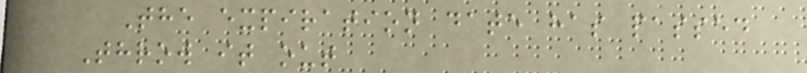The expiration date has passed
Throw it out
